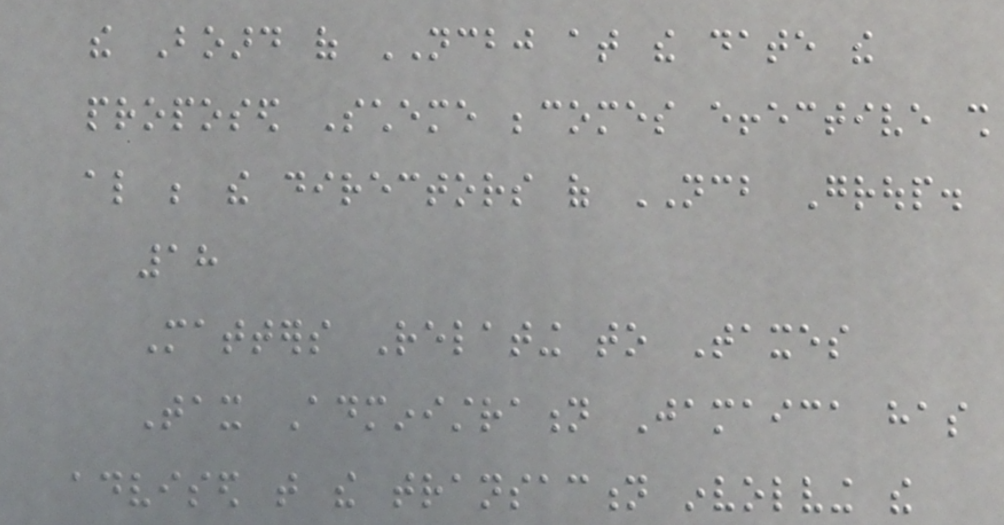the Board of NCBJ at the date the
proposed Scheme becomes effective shall
also be the directors of NCB Group.
18
Matters Relating to Taxes
Tax Administration Jamaica has
advised that the transaction involving the
